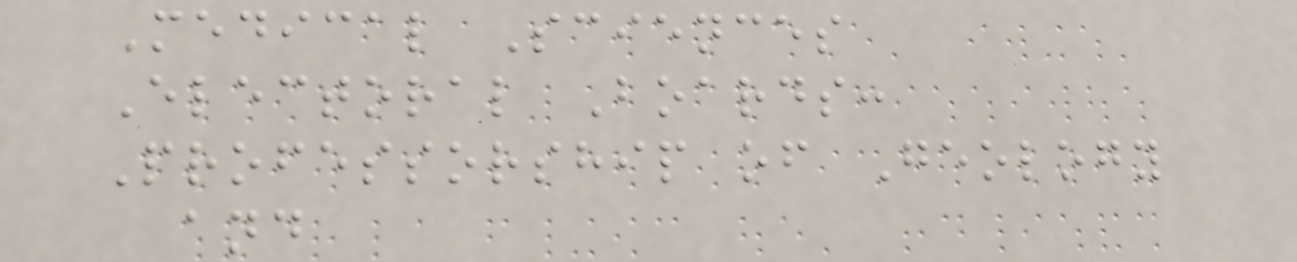Medical Sciences
Electoral Boards:
Professorship of Geology
and
